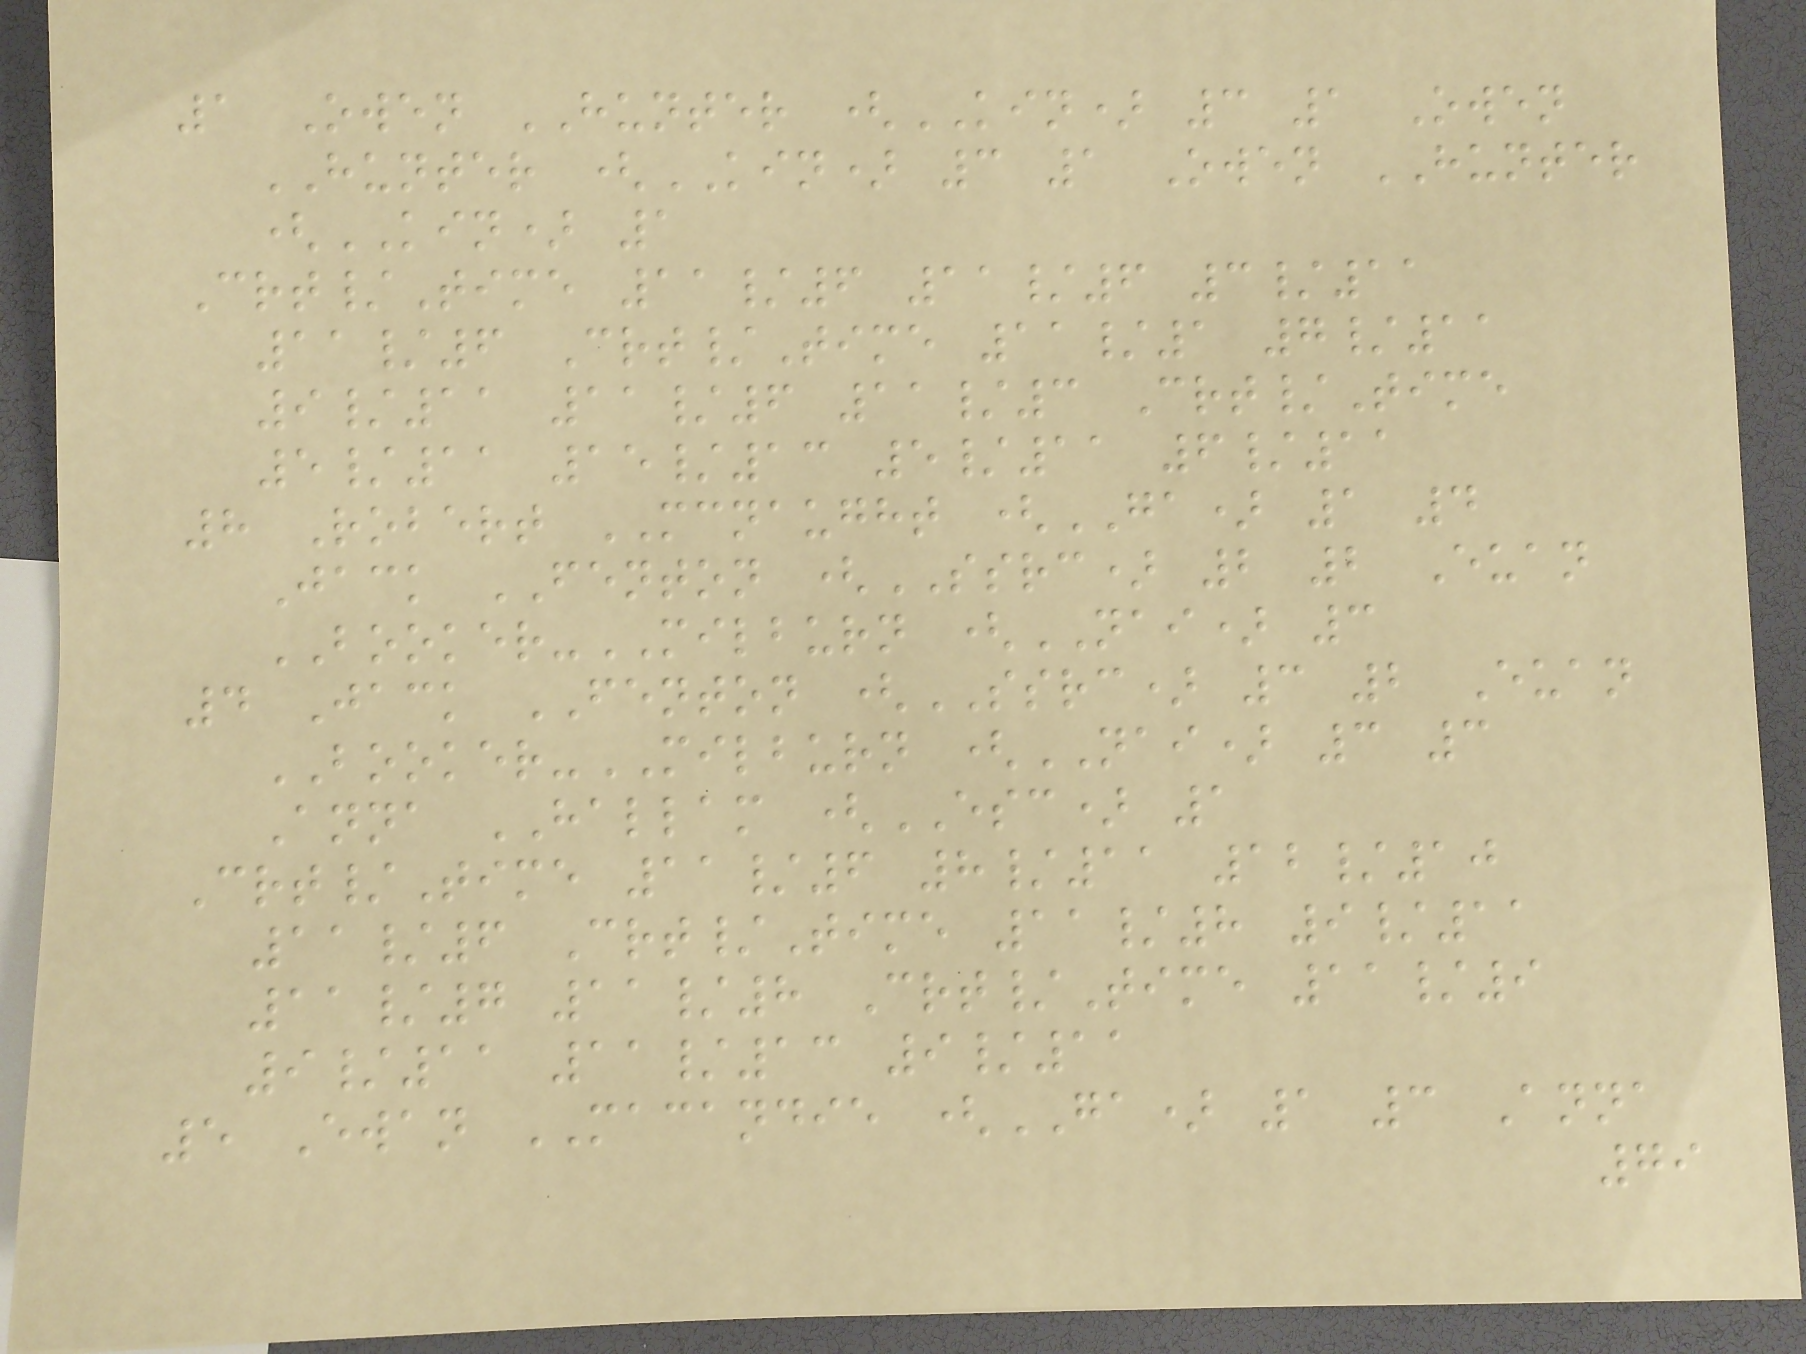1 Owen HUNTER (KIN) 3 1 Owen
HUNTER (KIN) 3 1 Owen HUNTER
(KIN) 1
Crt/Time 11/6 11/6 3/11
11/6 Crt/Time 11/1 7/11
9/11 11/6 11/3 Crt/Time
5/11 15/13 5/11 6/11
8 Robert MCNAUGHT (GA) 1 4
Jack FENTON (SSRC) 2 2 Euan
BOOKER-MILBURN (NAI) 3
4 Jack FENTON (SSRC) 3 2 Euan
BOOKER-MILBURN (NAI) 3 3
Anna HALLAM (ESC) 1
Crt/Time 11/6 8/11 12/10
11/6 Crt/Time 11/8 9/11
11/7 11/8 Crt/Time 11/9
9/11 11/13 9/11
5 Ewan MACANDIE (GA) 1 3 Anna
79
